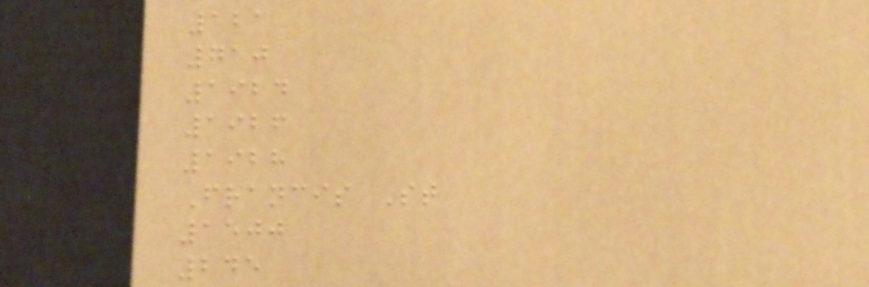121
710
1924
1926
1928
Francis St
1500
245
